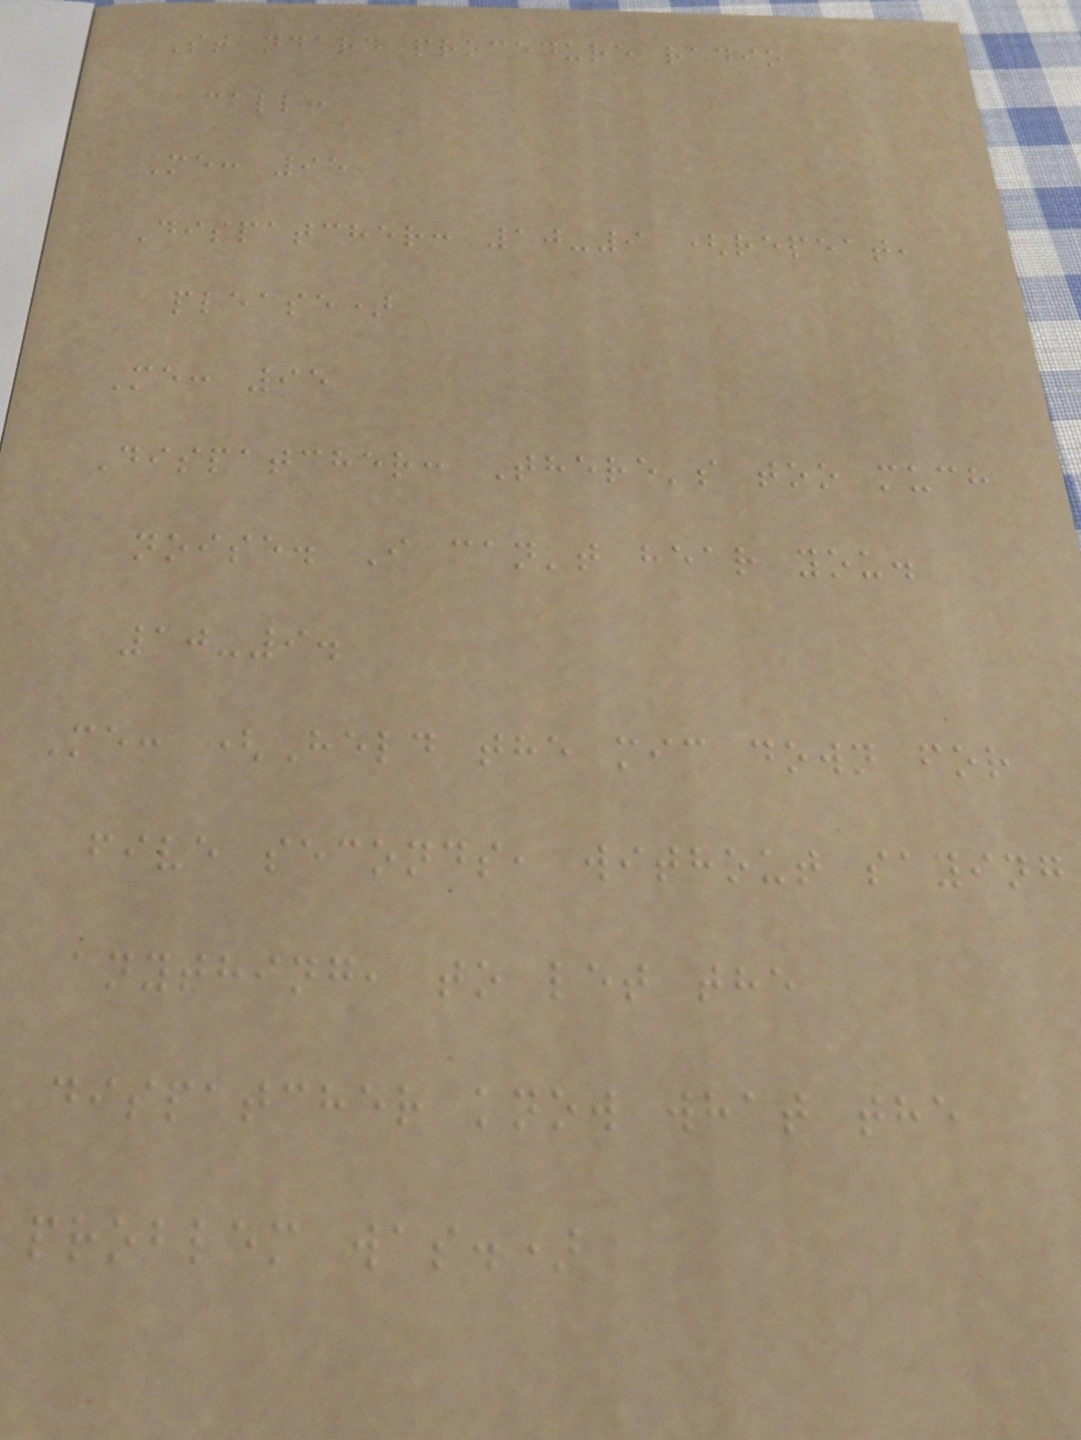Standard procedure radio
call:
Me: 95
Dispatcher: 10-9 (repeat,
please)
Me: 95
Dispatcher: There's too much
noise. I can't hear you.
10-9.
Me: (Held the mic down for
five seconds, without saying
anything, to let the
dispatcher know what the
problem was.)
